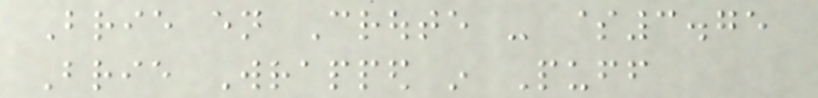Brie en Croute - $3.75
Brie Wrapped in Puff
